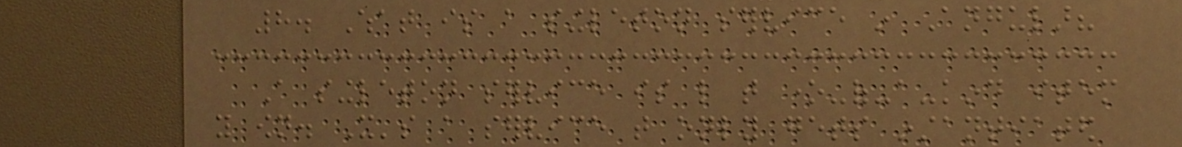8. What is a singleton service in Angular?
A singleton service is like that one-of-a-kind item
you own. It's a service that only gets instantiated
